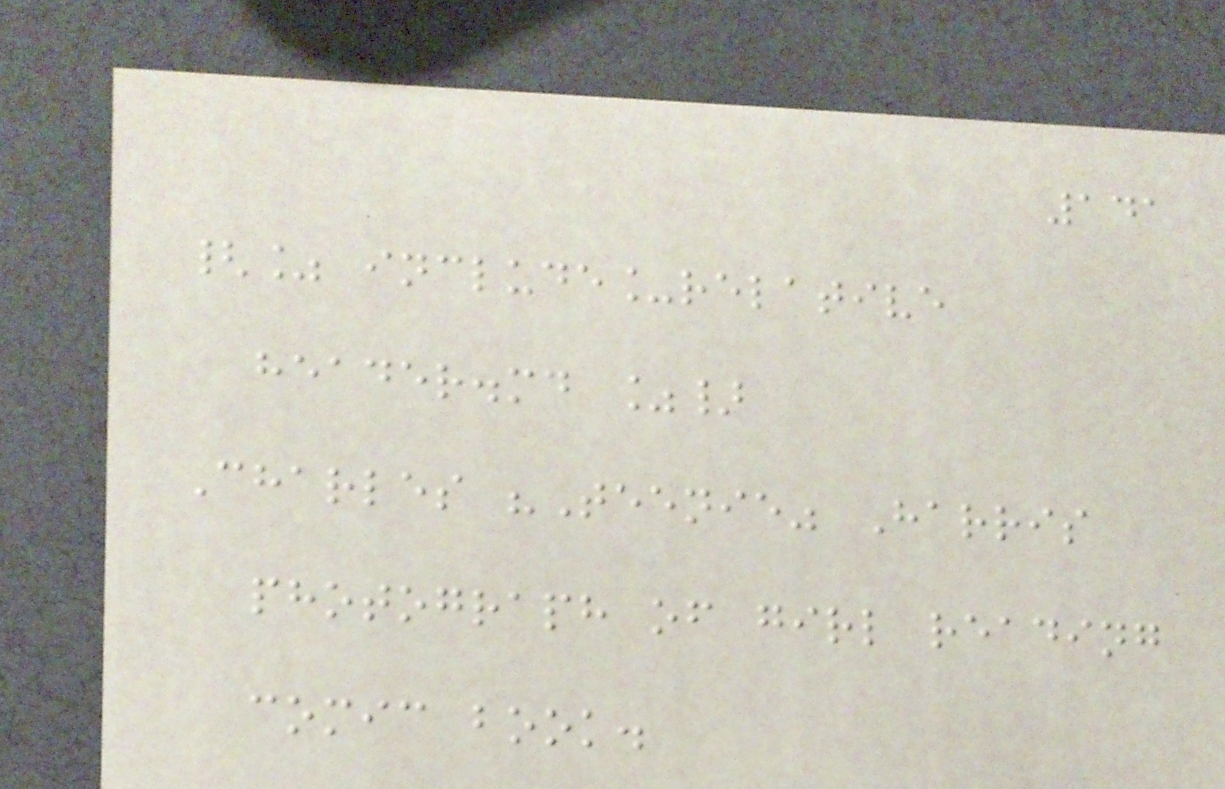141
{% include_relative
header.md %}
Charles "Teenie" Harris
photograph of girl reading
comic book.
